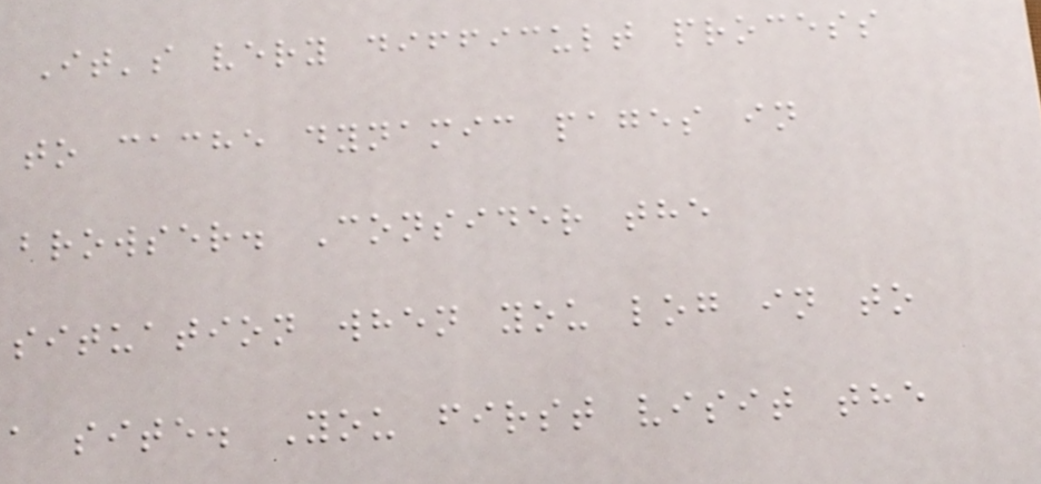It's very difficult process
to cache dynamic pages in
browser. Consider the
situation when you log in to
a site. You first visit the
